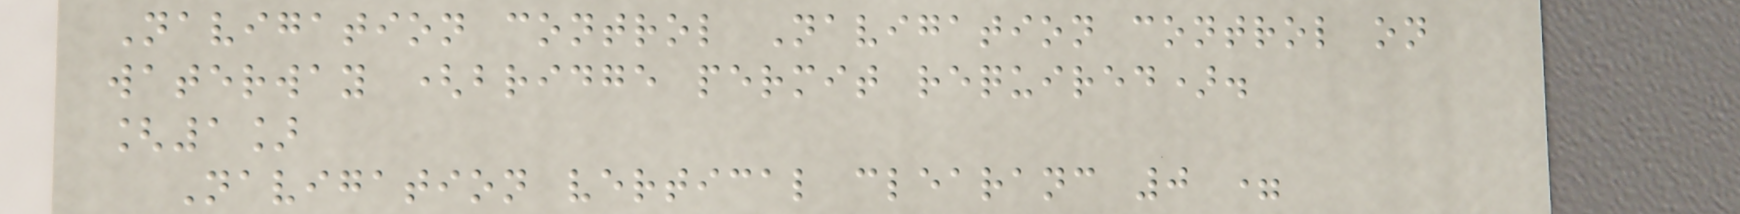Navigation control Navigation control on
waterway (bridge permit required).
[1]
Navigation vertical clearanc 0 =
